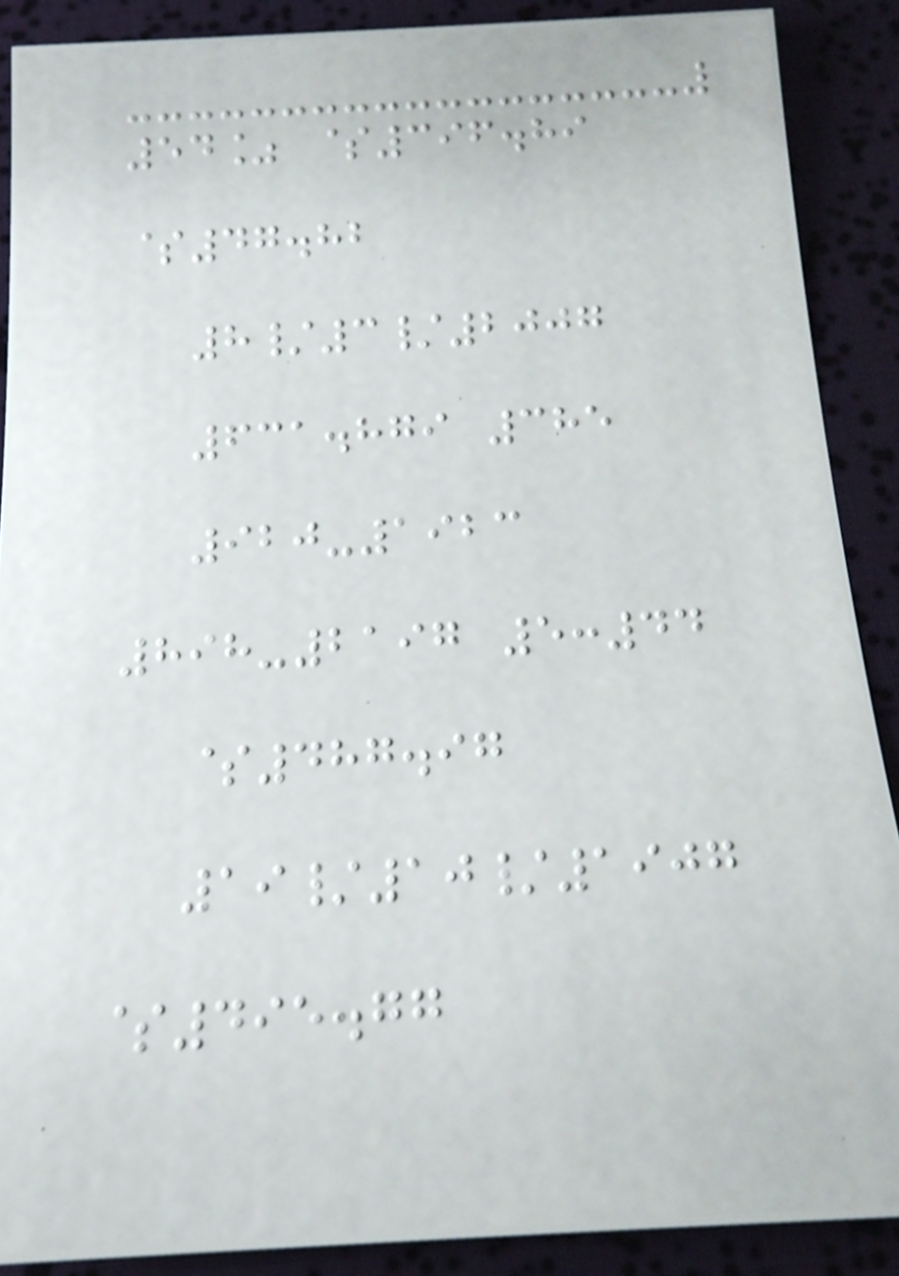54% $396.89
$47.82
8/3/2007
631.879 385
920-1923
898-2197 5:44
$487.97
19/10/1907
$495.77
